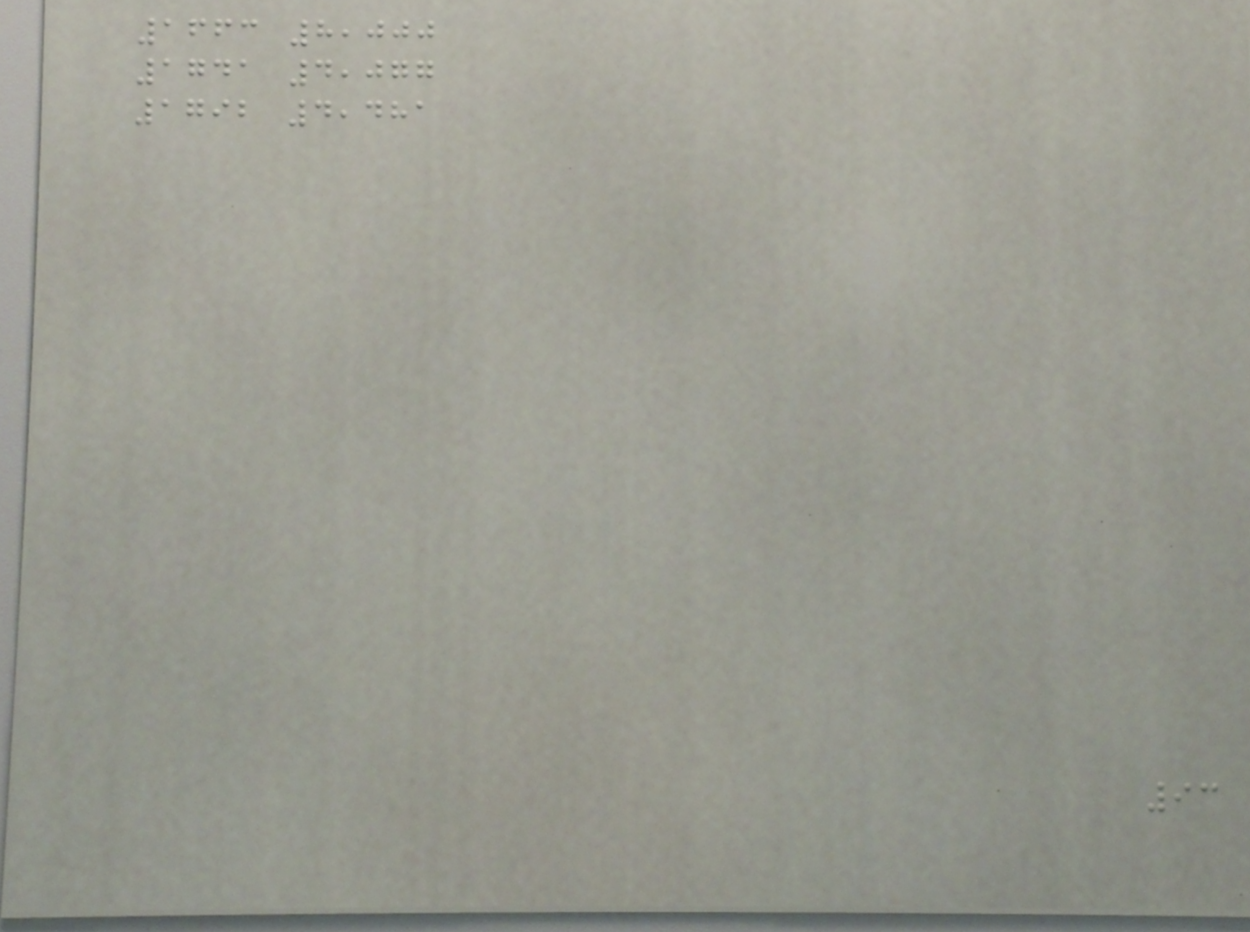1663 8,000
1741 4,077
1792 4,481
93
